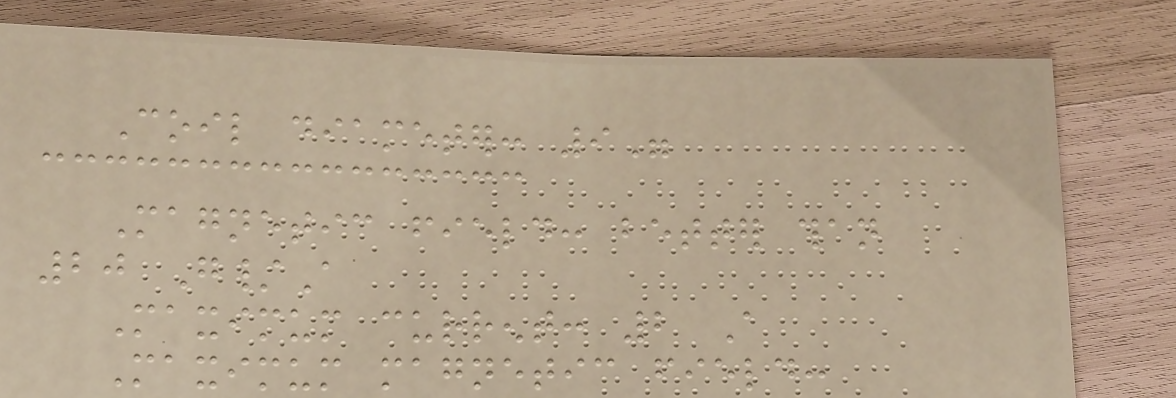Coil diameter: 9"
Magnetic field: better than
20 G/A
Maximum current: 2 A
Maximum magnetic field:
